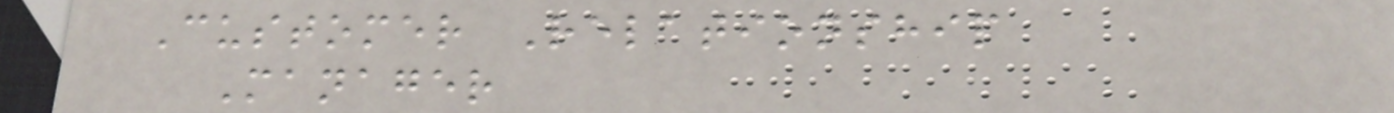Customer Relationship
Manager
